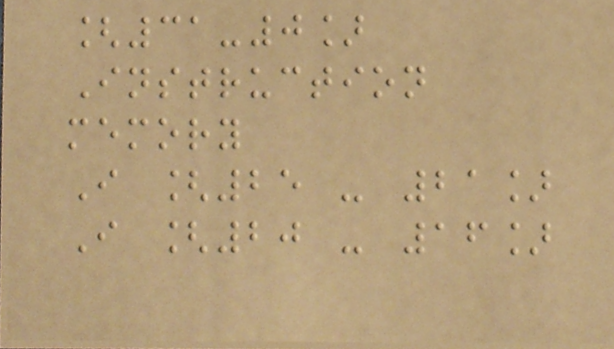[31-0]
Instruction
memory
I [25 - 21]
I [20 - 16]
